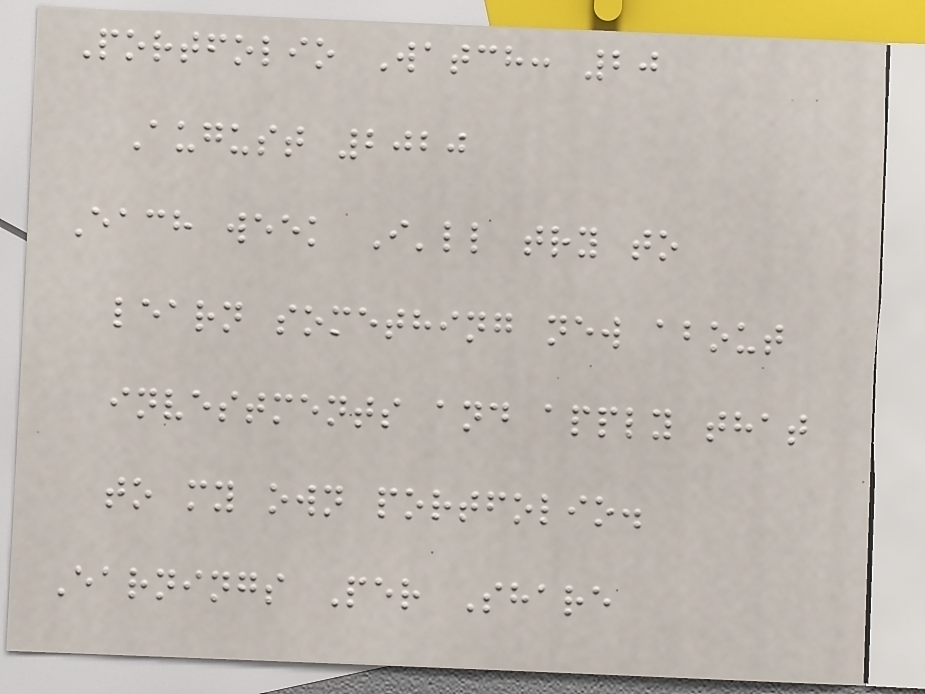Portfolio Watch: 20
August 2020
Each week I'll try to
learn something new about
investments and apply that
to my own portfolio.
Earnings Per Share
